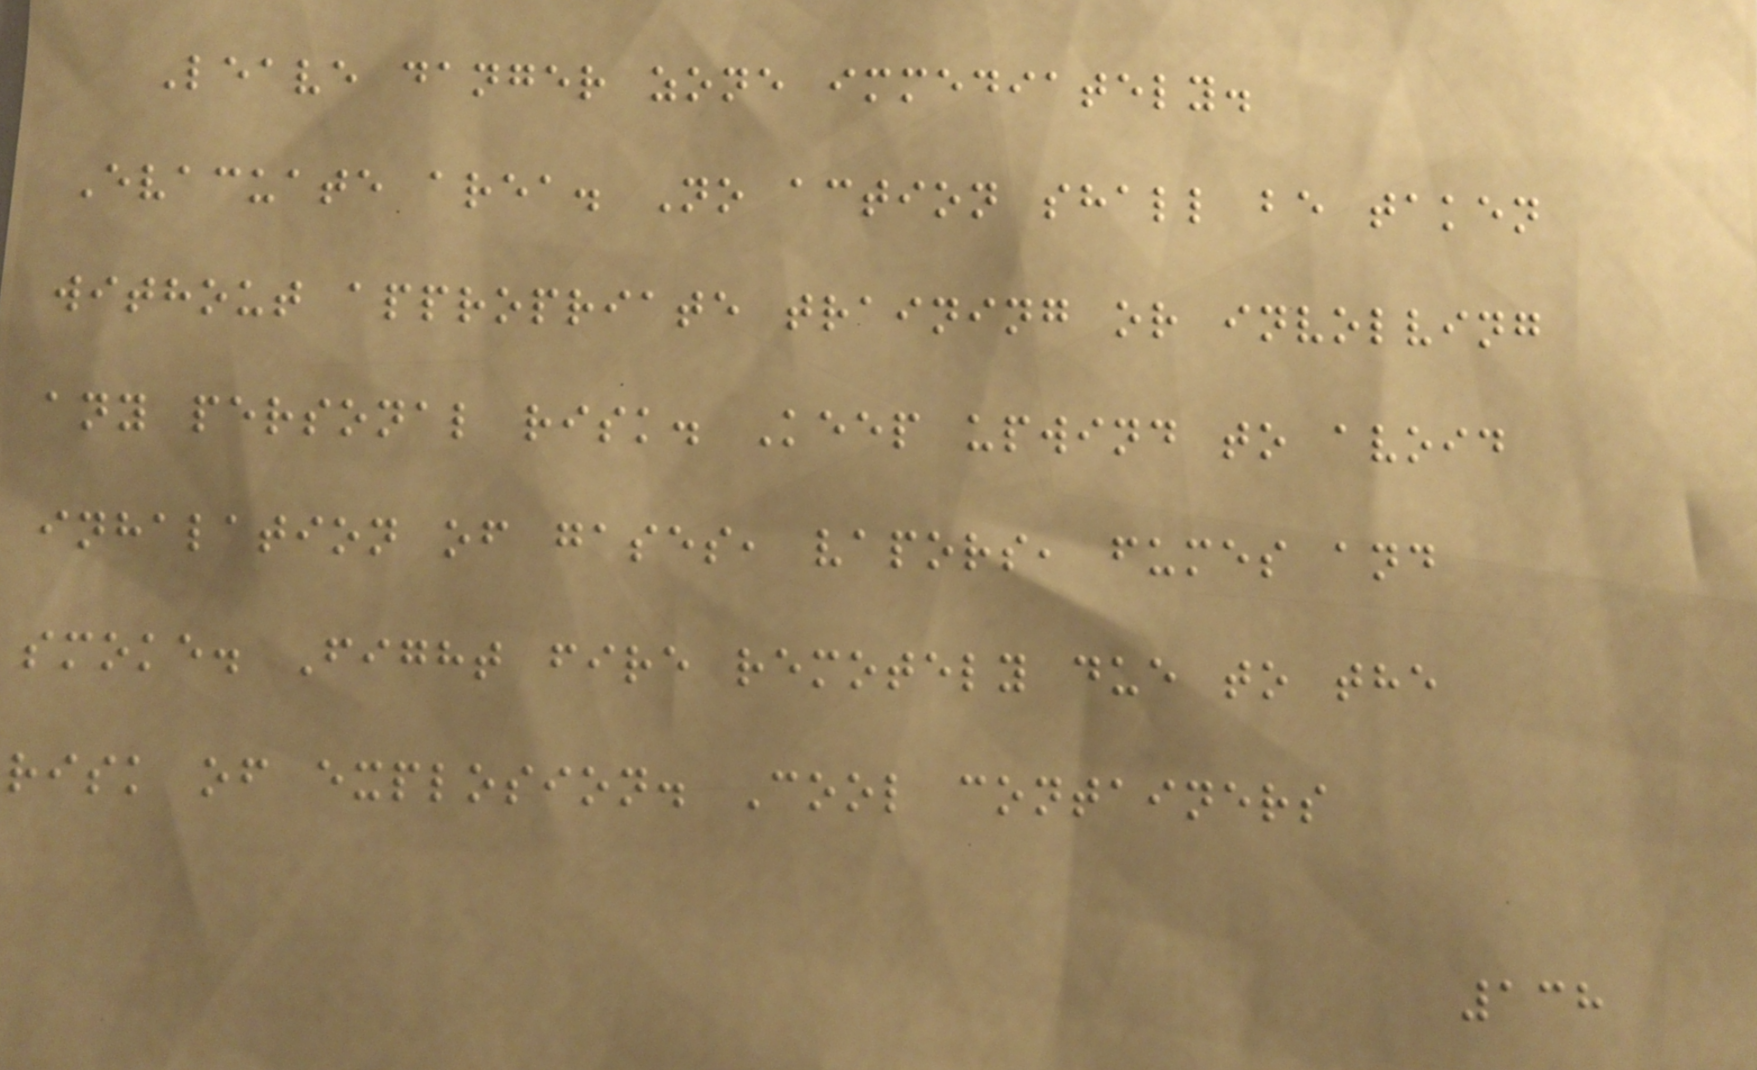Leave danger zone immediately.
Evacuate area. No action shall be taken
without appropriate training or involving
any personal risk. Keep upwind to avoid
inhalation of gases, vapors, fumes and
smoke. Fight fire remotely due to the
risk of explosion. Cool containers
138
